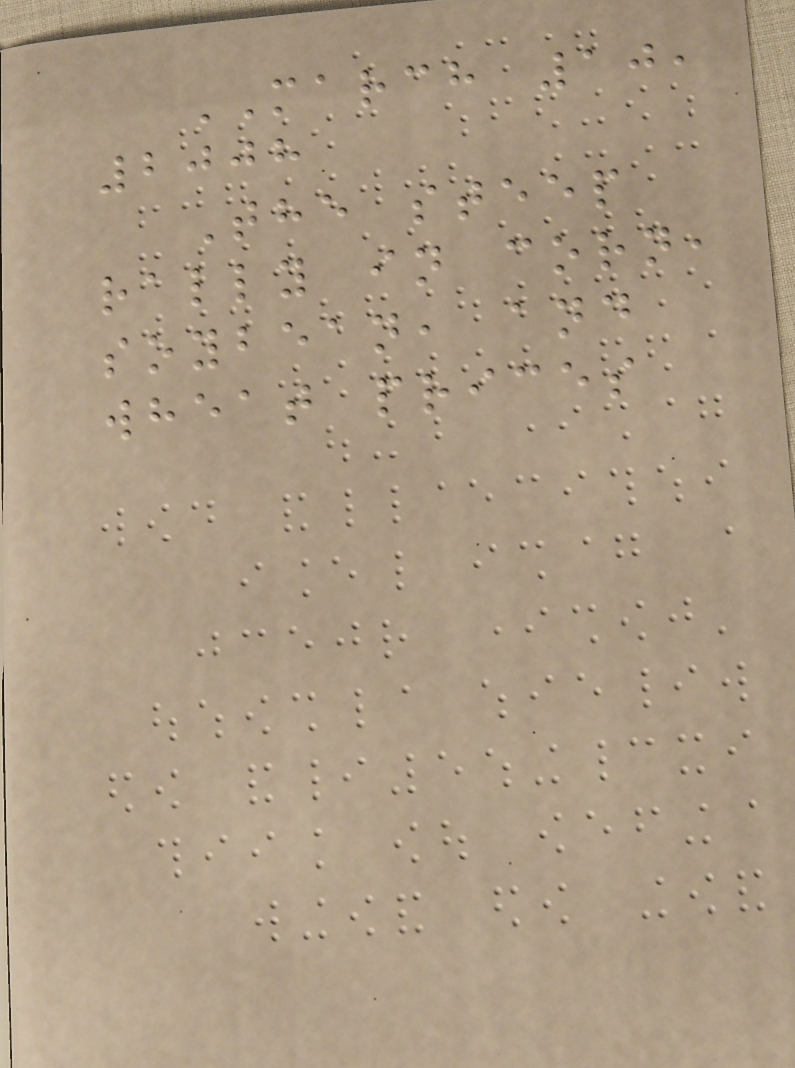MARCH 10,
2008
The steep
rally in corn,
soybean, and
wheat prices
